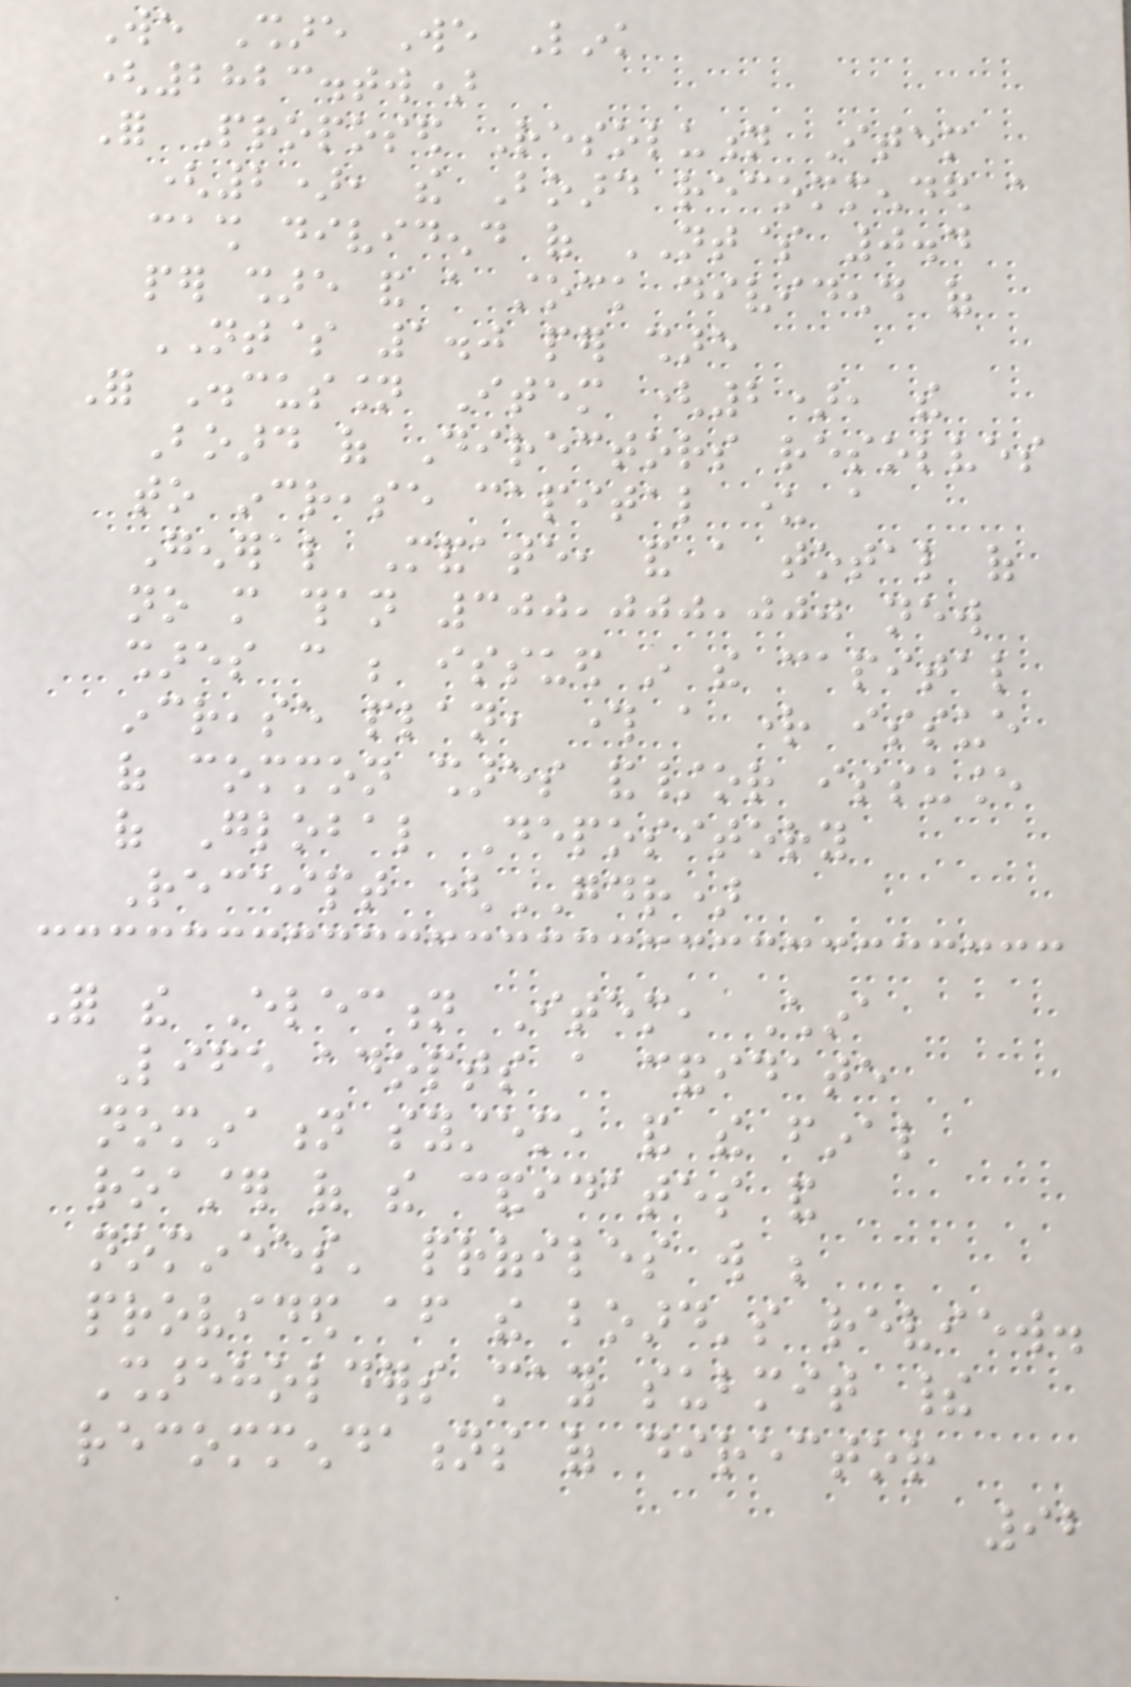We Share We Link
(2823.tw)
For Proposed Resolution Item
(2), the Board recommended a
cash dividend of NT$ 0.4
per share and a stock dividend of
NT$ 1.0 per share
For Discussion Item (2), the
Board of Directors resolves
to increase capital under a
General Mandate, and a total of
no more than 300,000,000 new
shares can be issued in the capital
increase plan, through a right issue
of common shares and/or issuance
of Global Depository
Receipt (GDR)
For the Election Item, China
Life adopts a candidate
nomination system, and the final
roaster of the candidates and
nominees' profiles will be
provided after the board's review.
Shareholders may submit their
recommendations of director
92
